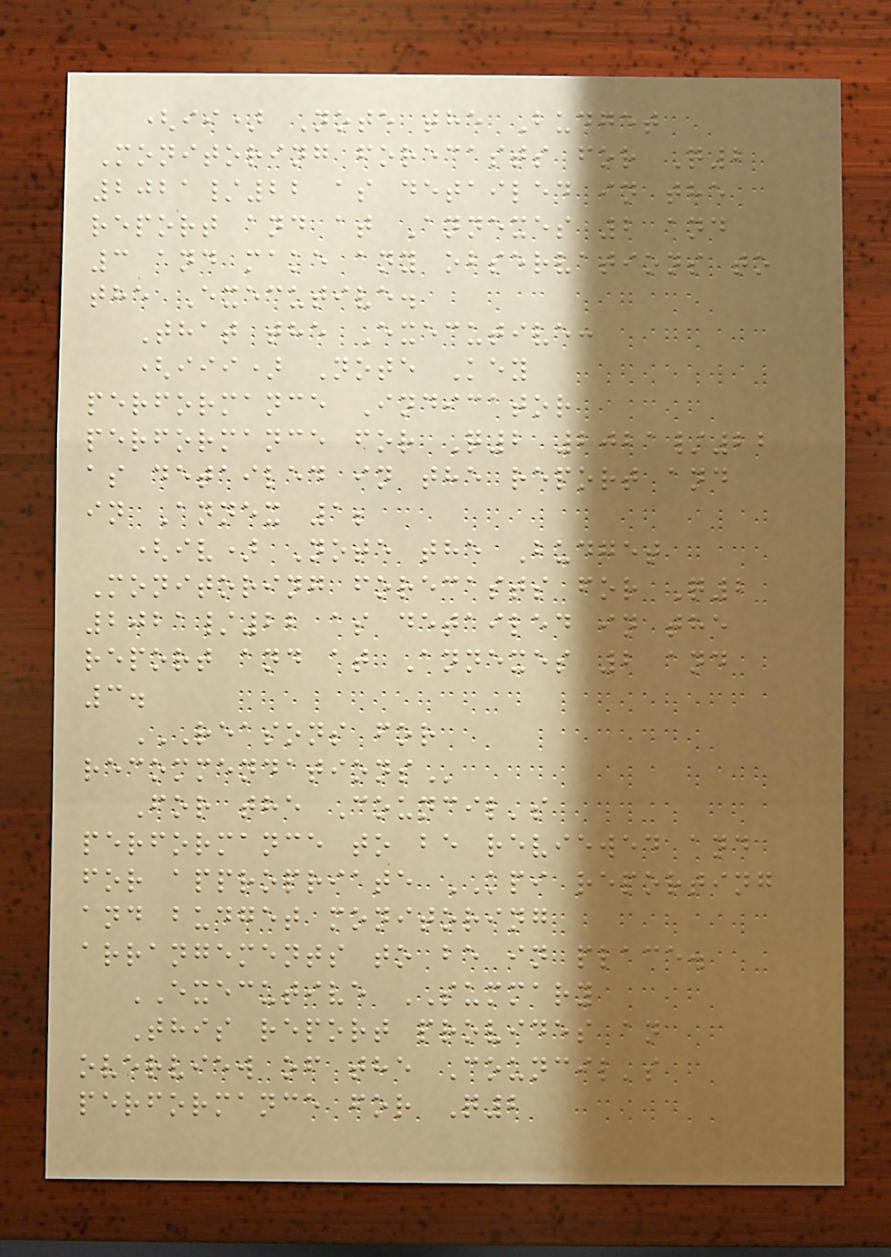(ii) Note the Budget
Monitoring forecasts for Q2
2021/22 as detailed in the
report and at Annexes 2 and
3 and make any observations to
the Executive.
That the Executive:
(iii) Note Key
performance Indicator
performance for Q2 2021/22
as detailed in the report and
in Annex 1;
(iv) Note the Budget
Monitoring forecasts for Q2
2021/22 as detailed in the
report and at Annexes 2 and
3.
REASONS FOR
RECOMMENDATIONS
For the Council's
performance to be reviewed and
for appropriate KPI reporting
and budget monitoring
arrangements to be in place.
EXECUTIVE SUMMARY
This report provides an
overview of the Council's
performance for Q2
